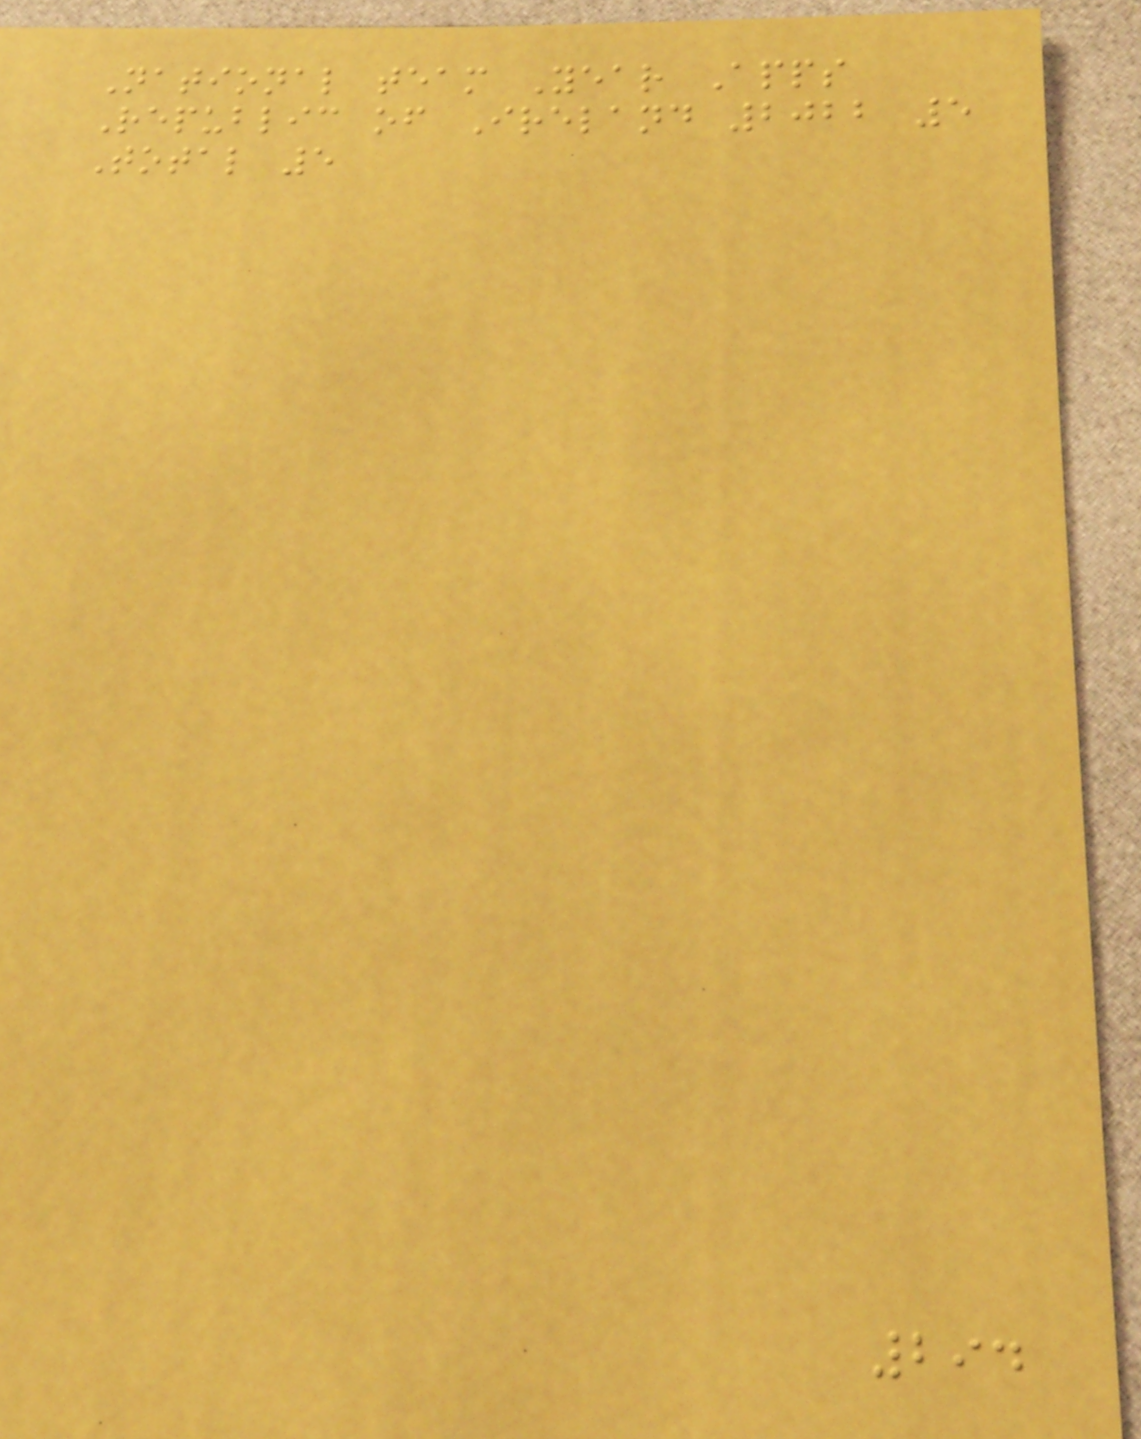National team Year Apps
Republic of Ireland 2022 5
Total 5
294
